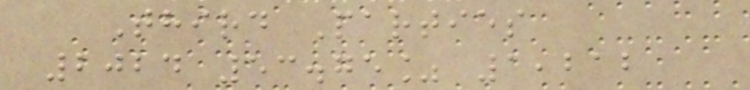Third Parties
2024 53.75% 1,212
